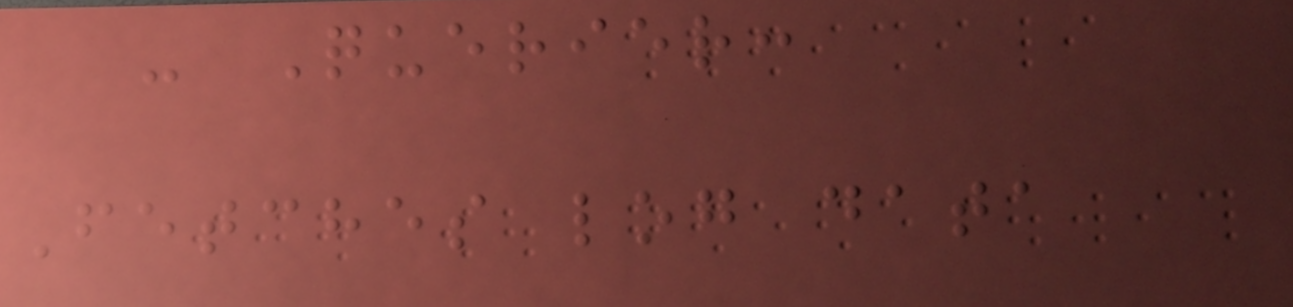- Querier:
Fetches log data
